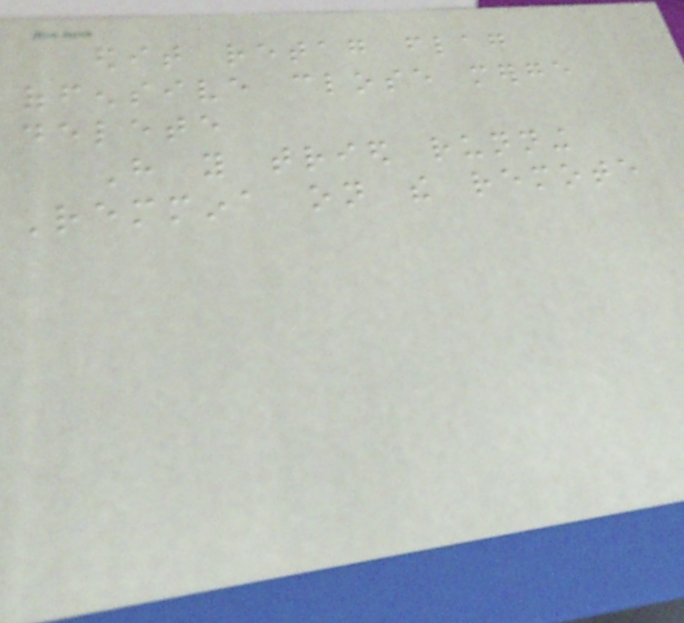edit retag flag
offensive close merge
delete
Have you tried running
Remmina on the remote
